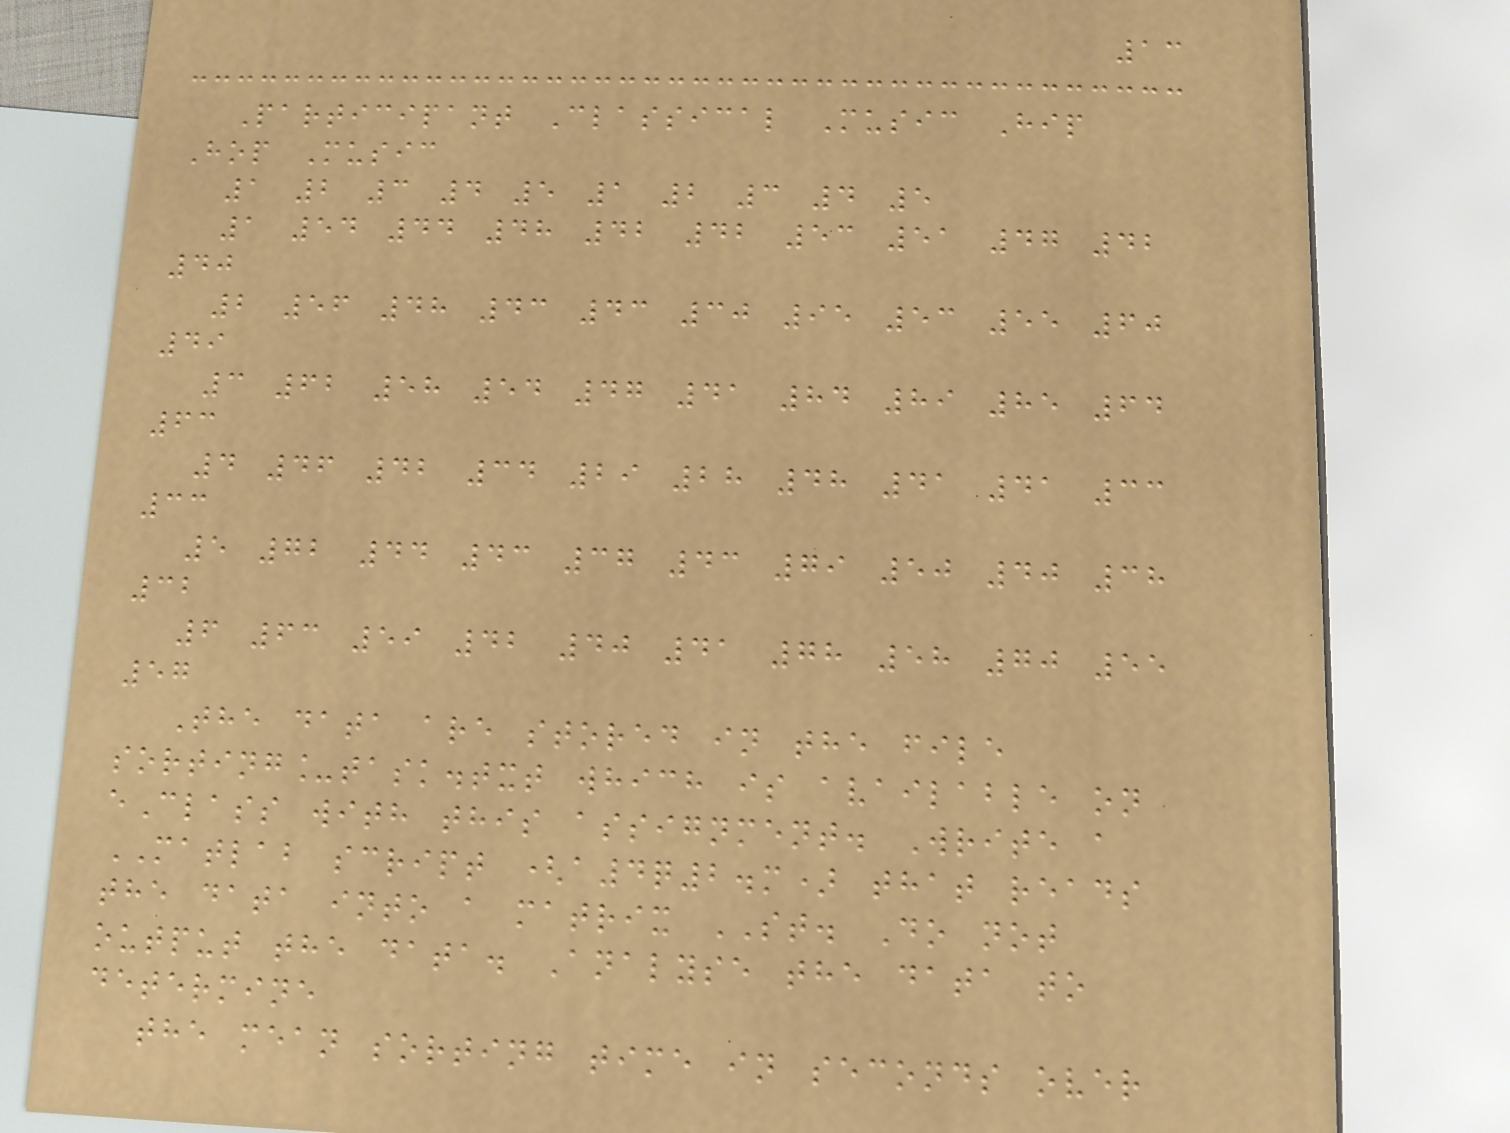13
Participant Classical Music Hip
Hop Music
1 2 3 4 5 1 2 3 4 5
1 54 44 48 42 42 53 51 47 42
40
2 56 48 43 43 30 95 53 55 60
49
3 62 58 54 47 41 84 89 85 64
63
4 46 42 34 29 28 48 41 41 33
33
5 72 44 43 37 43 79 50 40 38
32
6 63 59 42 40 41 78 58 70 55
57
The data are stored in the file
sorting_task.txt which is available on
eClass with this assignment. Write a
MATLAB script (a4q2.m) that reads
the data into a matrix ST. Do not
output the data. Analyse the data to
determine
the mean sorting time in seconds over
